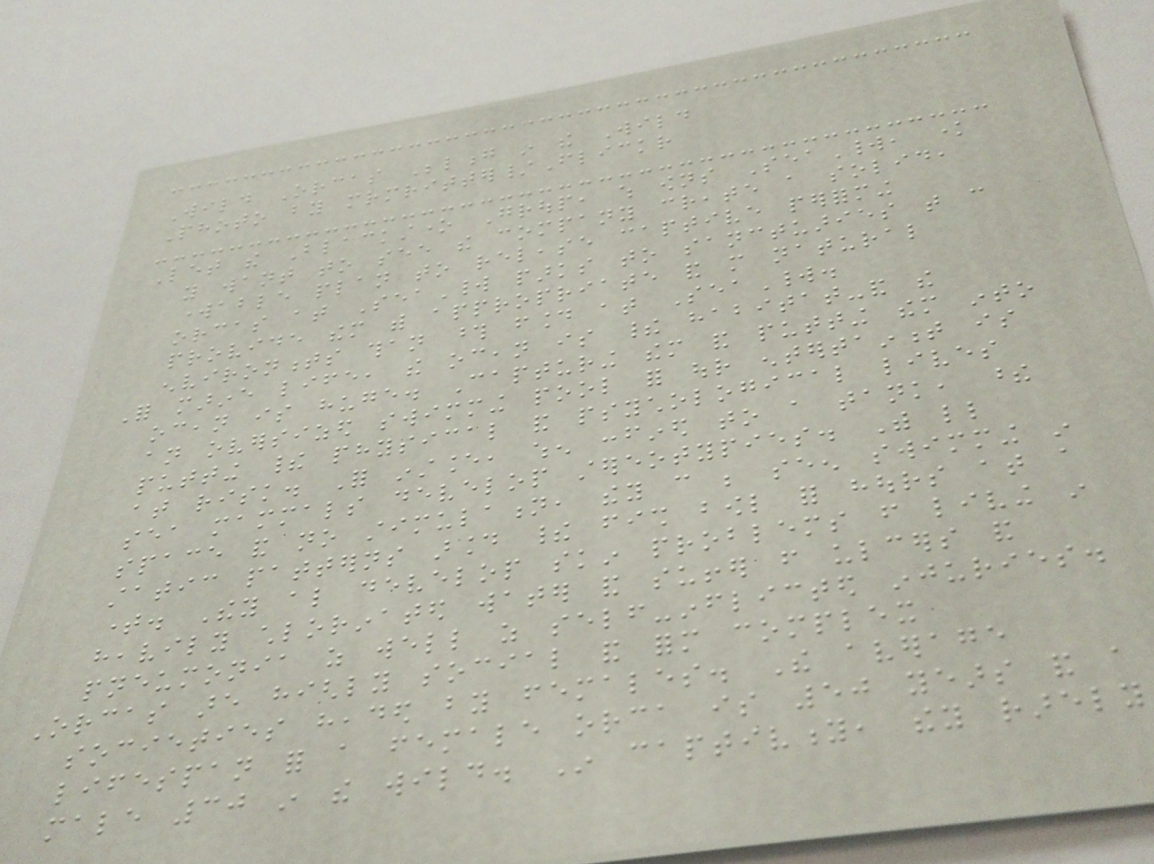Wild Orcas Belong in the Wild
Photo by mrmritter/Flickr
Let the Blackstone Group, which owns SeaWorld, know
you want to see the company create a solid,
workable plan to release captive performing
orcas at SeaWorld parks to sanctuaries that can
provide them with appropriate and more natural
environments than those found at SeaWorld.
For marine life, the ocean is their habitat-and the
ocean is huge. Capturing them and putting them into
an oversized swimming pool for our entertainment is
putting their physical and psychological lives
at risk. For instance, when confined to a tank, these
sea mammals develop stereotypies. With little
space and no stimulation, they can be seen swimming in
static patterns around their fish bowl for hours at a
time. They also develop skin problems from living in
heavily chlorinated water and suffer from ulcers and
pneumonia as well as self-inflicted injuries.
Orcas are highly social and form complex
societies headed by females. The average
lifespan for a female orca is 50 years and a
male 30 in the wild. In captivity, they rarely
